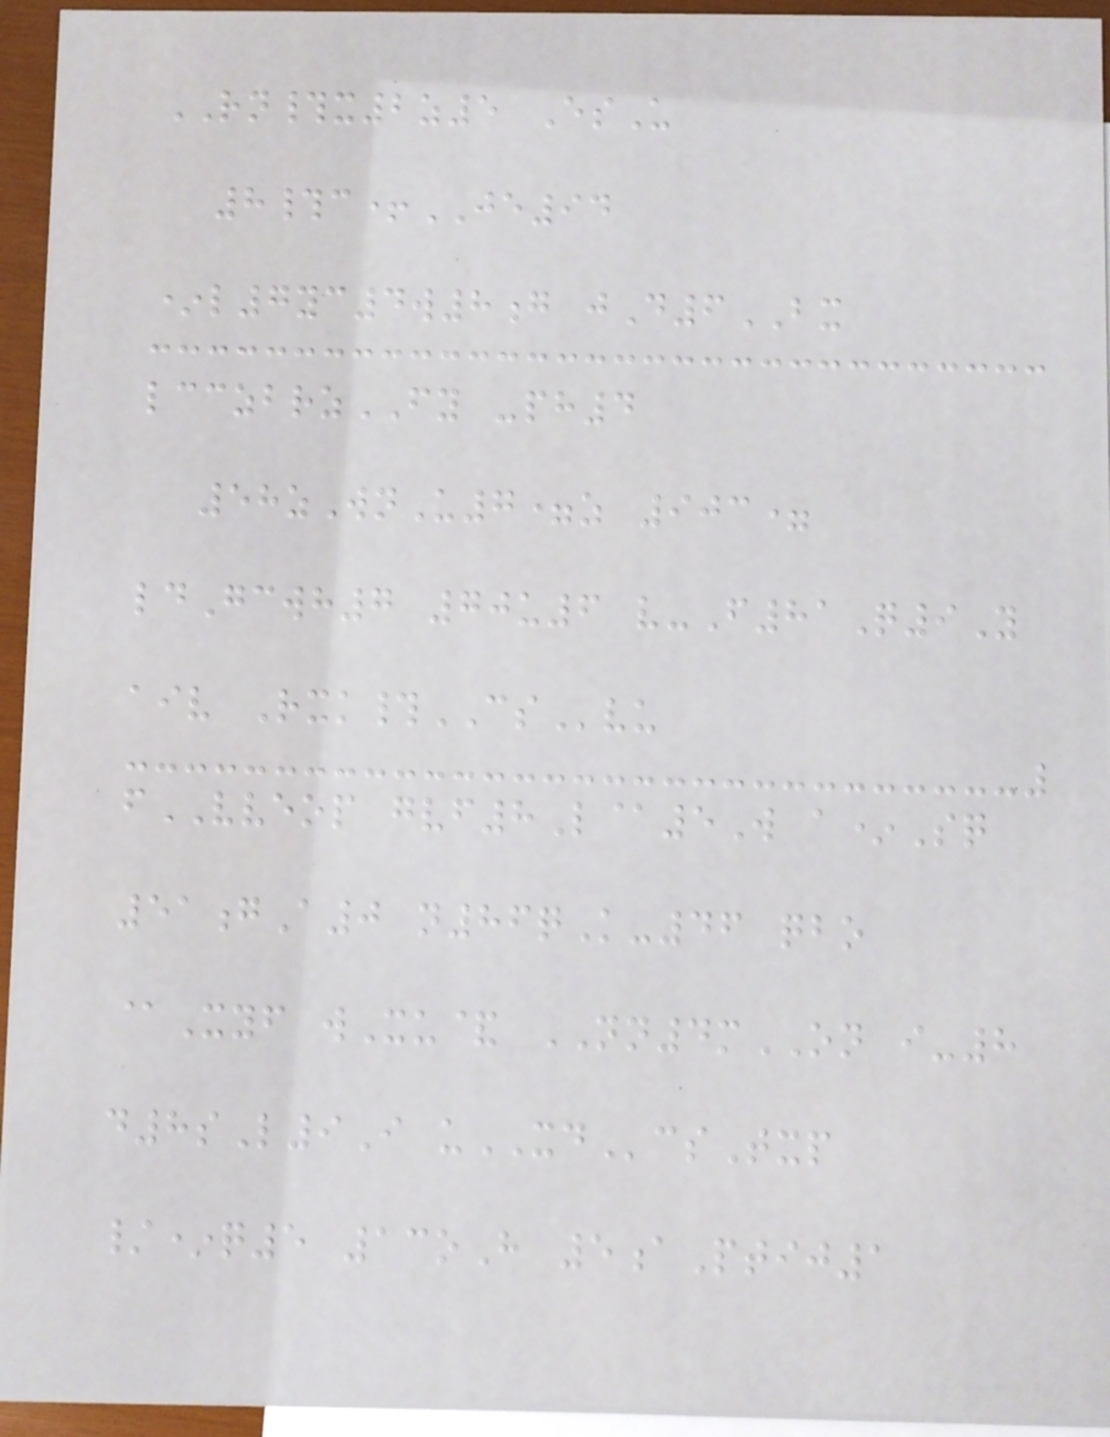RN#x2z5 EsU
8#c+JE94
*l7yc4w8g jD6BX
lcczbrzFY -ph4
58zWnU7=z 903=
ldGcwh7 70u6 v-F81Q9Y
aiv Rxk#CSvu
fVVEOP gvf8L@5W a*Sq
51gA0 n86qK-46 qbo
@Xyf wXu& NN4mON i-8
d8sL9I uXDcsTxp
/*q5 13oH 5aPtij1
